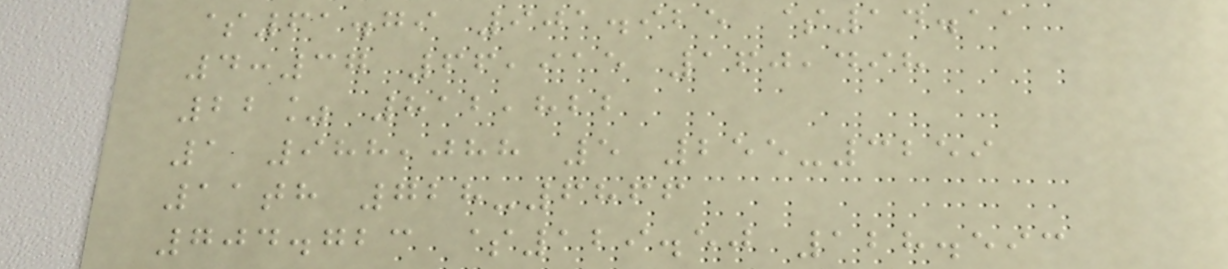$61.79 901.925 $14.11
4:37 66,915 160,498
22% 812,822
1 988,088 5 255-3259
11th 728-6866
704.723 $129.50 128.593
